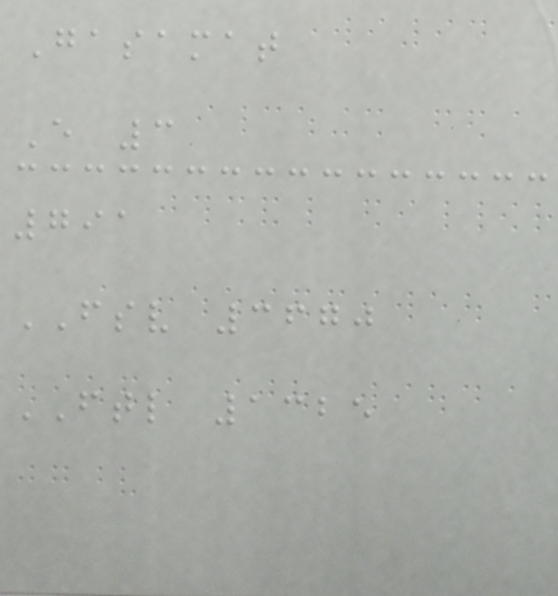Gasamat
E 3
791
FSV 3670
FTL 1325
